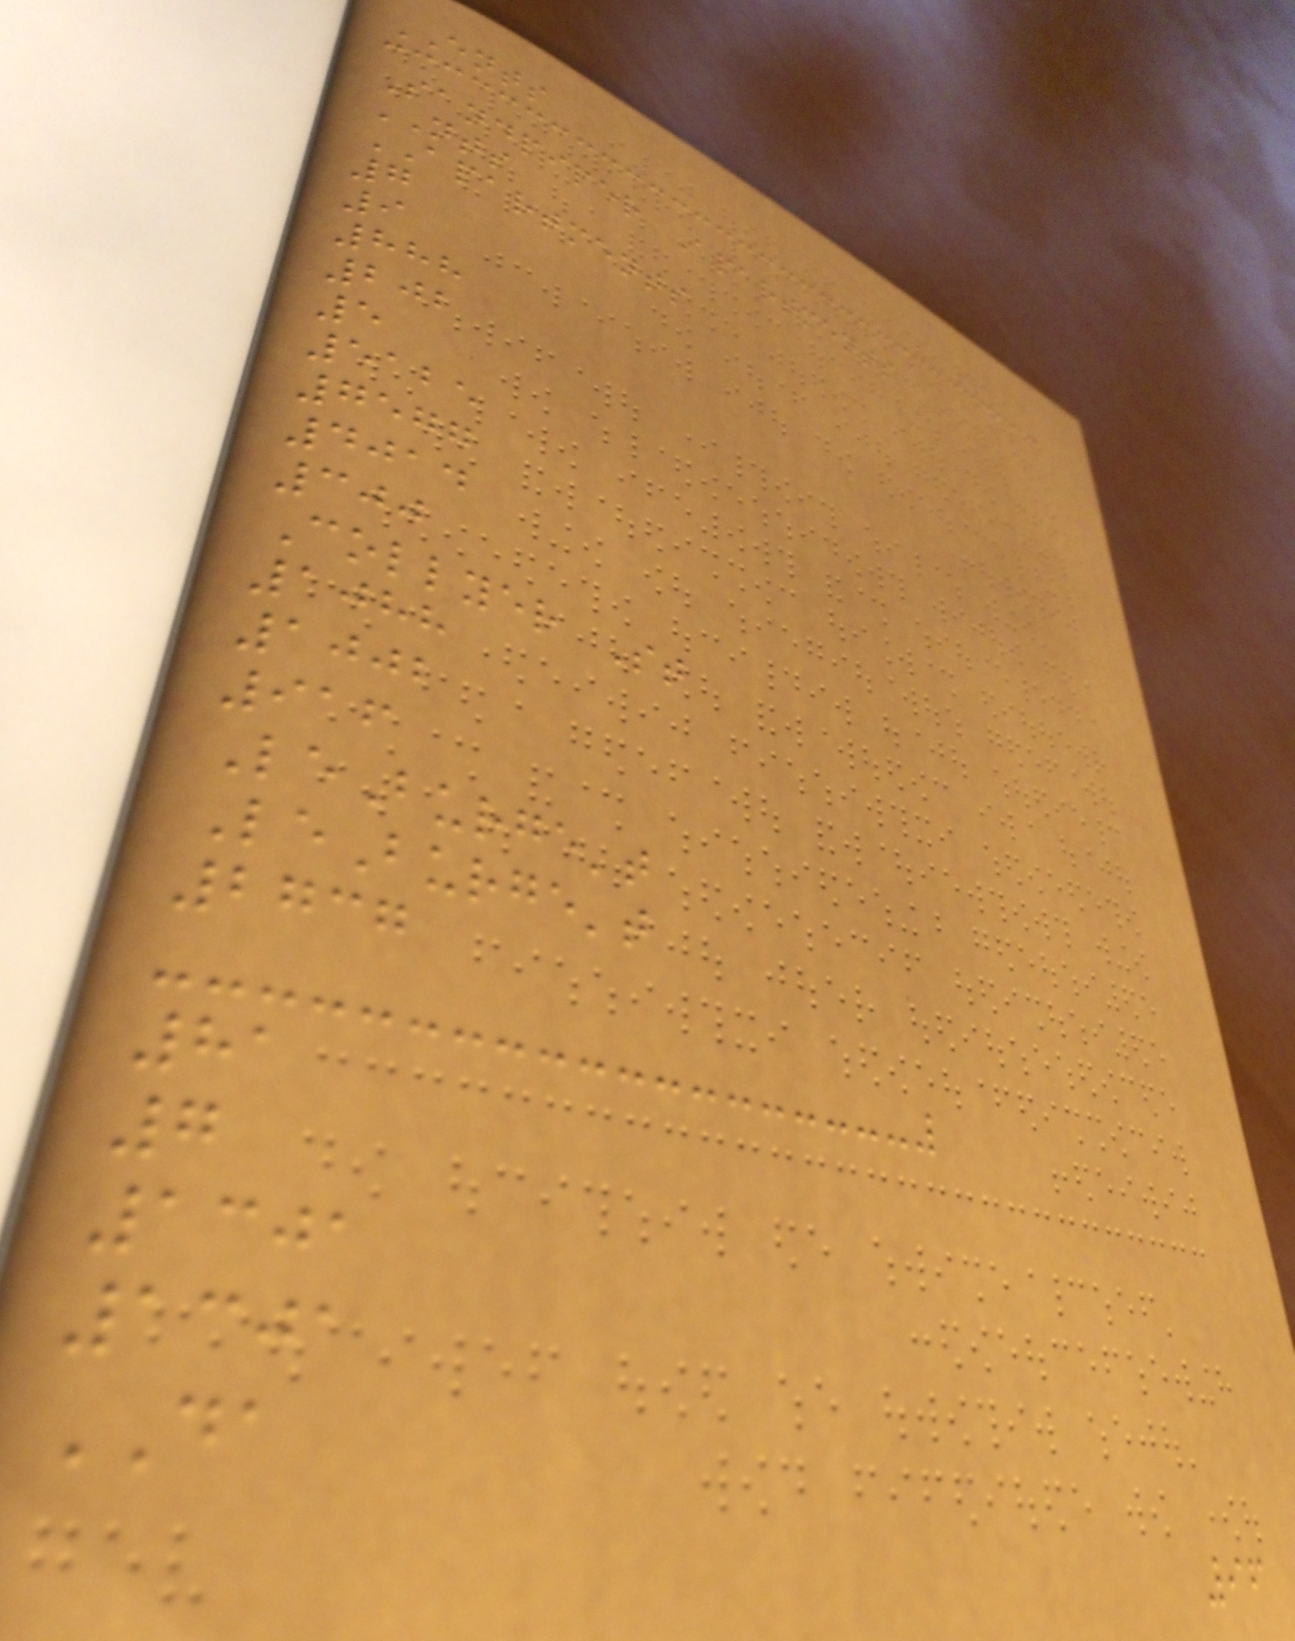ENTS
Sandpiper Apartments
NTS
APARTMENTS
7
9
888
202
5
5125
7577
4014
300
Collyer St
1088
1002
916
LeBurge't
LeBurge't
2737
81
7
1301
1301
DA
96
